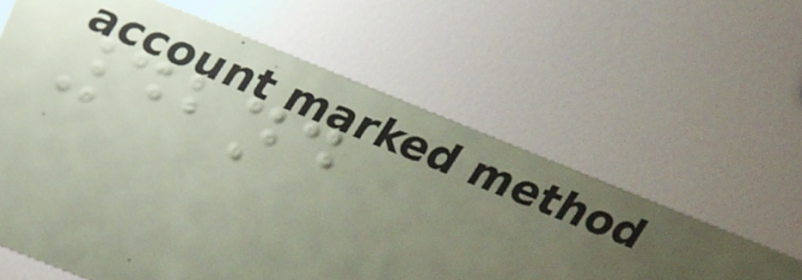42nd
